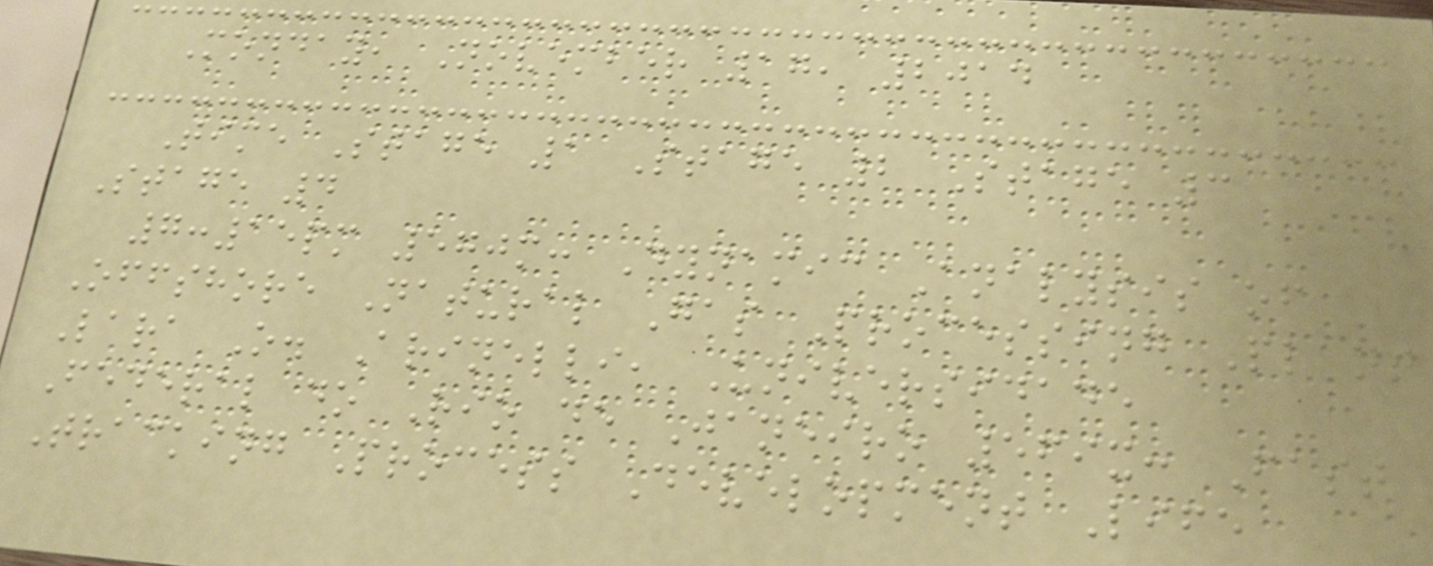Monday, November 17, 2014
Time Stage 1 Stage 2 Stage 3
Stage 4
7:15pm 570m: Dynamic Analysis of
Offshore Natural Gas Processing Plant
Lara O. Arinelli, Universidade
Federal do Rio de Janeiro 569x: Fast
Tracking Process Development Life
